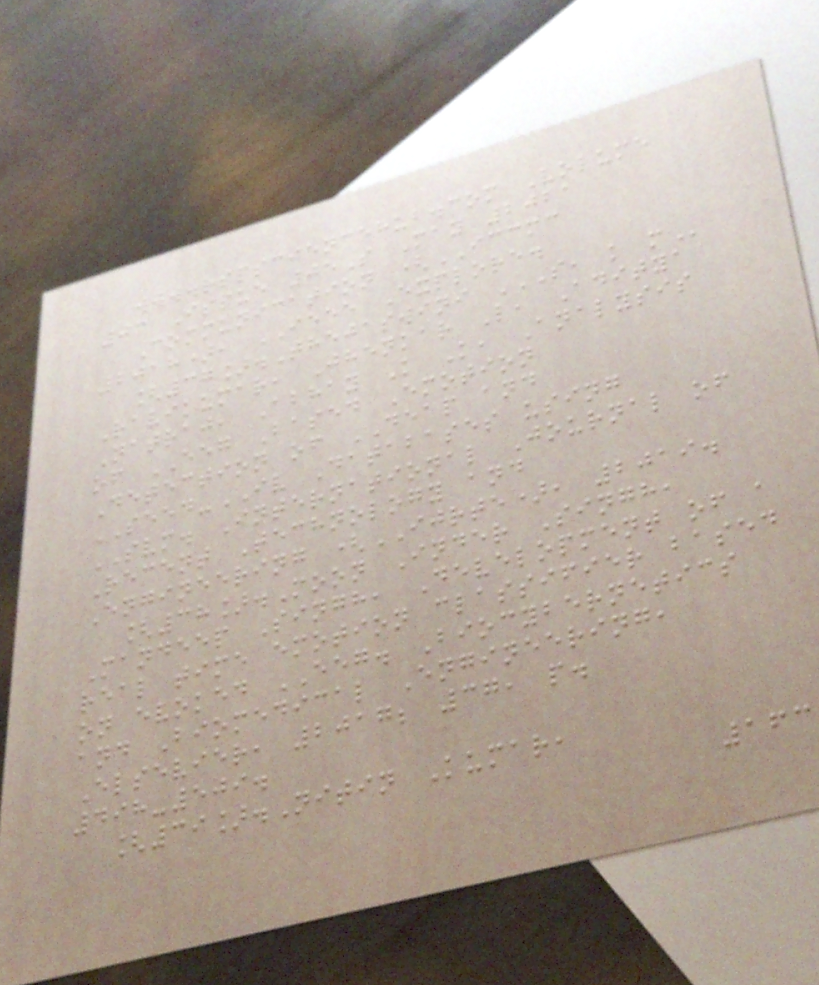www.rspsciencehub.com Volume
03 Issue 05S May 2021
Communication (ICCMC
2018), IEEE Explore.
[37].Thejaswini S, K M
Ravikumar, Jhenkar L, Aditya
Natraj, Abhay K K, Analysis
of EEG Based Emotion
Detection of DEAP and
SEED-IV Databases using
SVM. International Journal of
Recent Technology and
Engineering (IJRTE), 2019.
[38].Moon Inder Singh,
Mandeep Singh, Development of a
real time emotion classifier based
on evoked EEG. Biocybernetics
and Biomedical Engineering,
Elsevier, 2017; 37, p.
498-509.
[39].Nitin Kumar,
163
